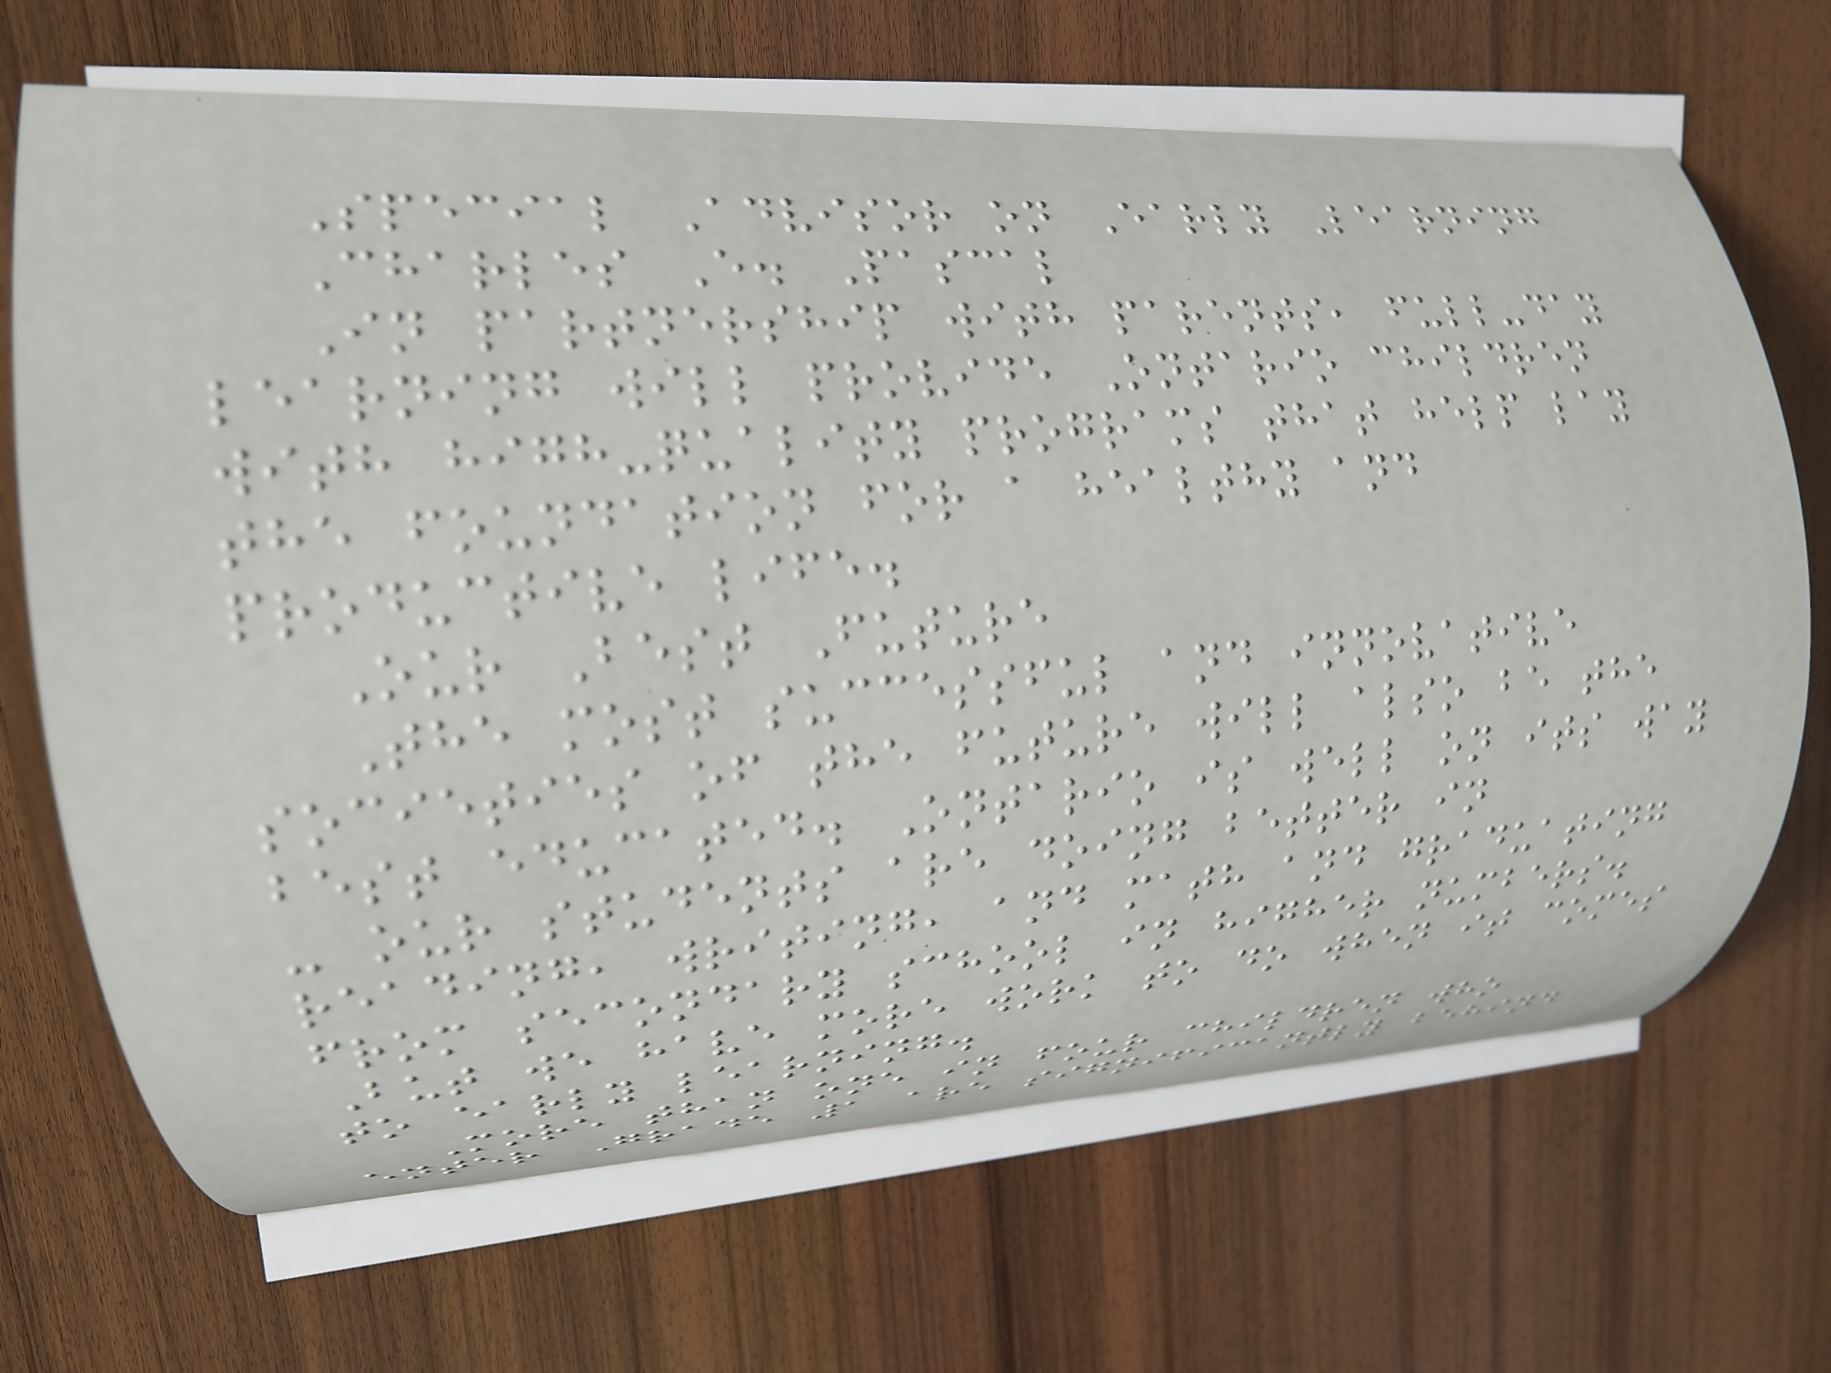Special Advisor on Early Learning
Charles E. Pascal
In partnership with parents, full-day
learning will provide Ontario children
with high-quality programs that help lay
the foundation for a healthy and
productive life.
Our Best Future
The most successful and innovative
societies of the future will also be the
best educated. Ontario is well on its way
- our students are doing better in
reading, writing, and math and graduating
from secondary school in higher numbers.
But we have more work to do when it comes
to early learning.
More than one in four children who
enter Grade 1 are significantly behind
